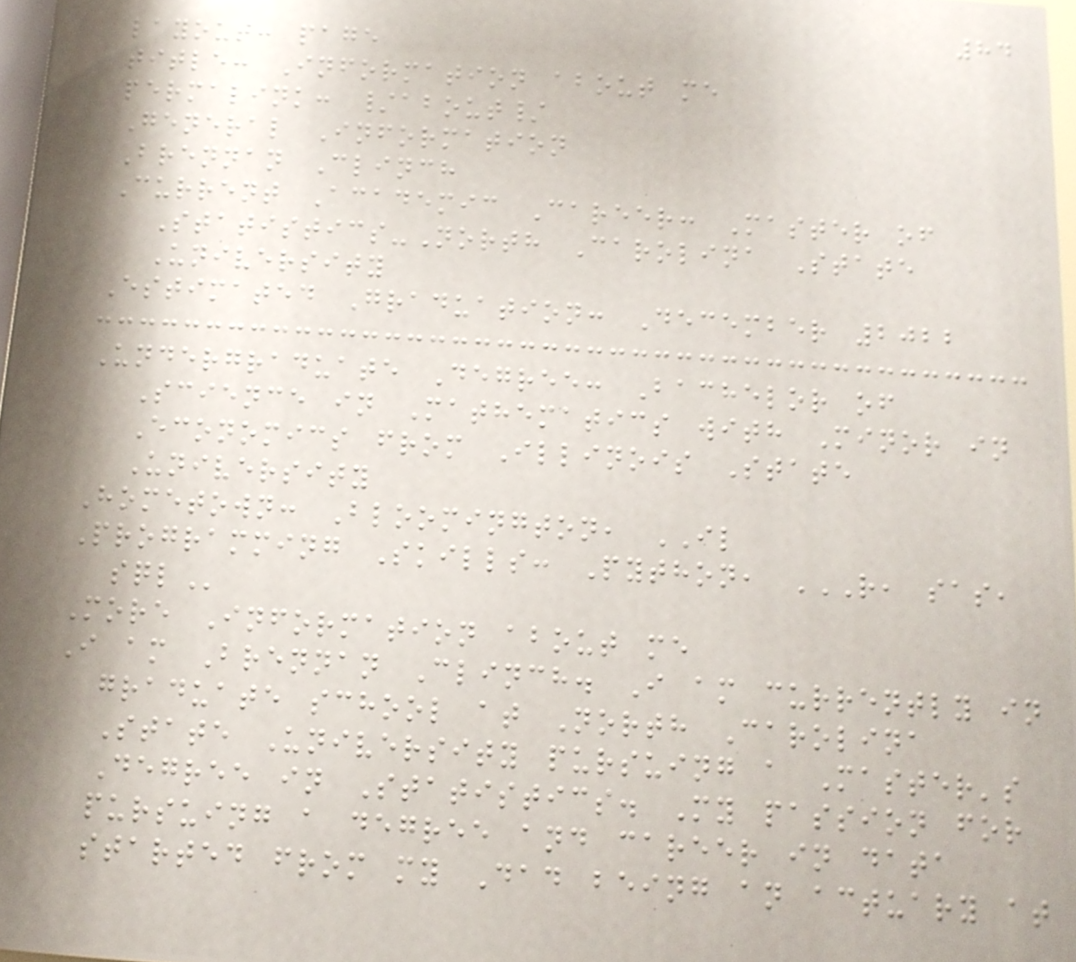84
layout: page
title: Information about me
permalink: /about/
General Information
Brennan Clinch
Current Academic Career: Master of
Statistics-North Carolina State
University
Estimated Graduation: December 2022
Undergraduate Degree: Bachelor of
Science in Mathematics with Minor in
Economics from Illinois State
University
Hometown: Bloomington, IL
Programming Skills: Python, R, SAS,
SQL
More Information about me
I am Brennan Clinch. I am currently in
graduate school at North Carolina
State University pursuing a Master's
Degree in Statistics. My passion for
pursuing a degree and career in data
started from my Dad being an actuary at
